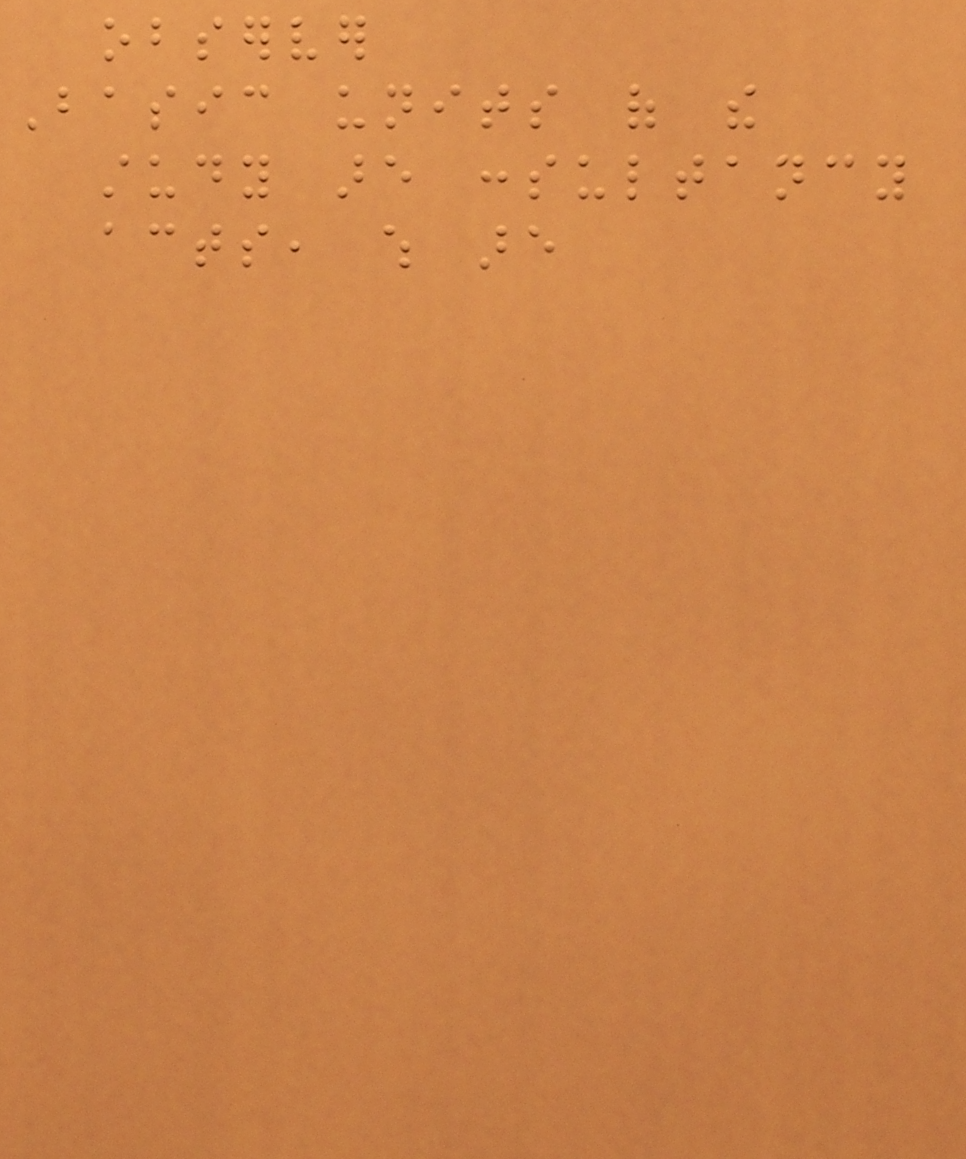observer
Basic units of the
study are consultancy
acts, which are
